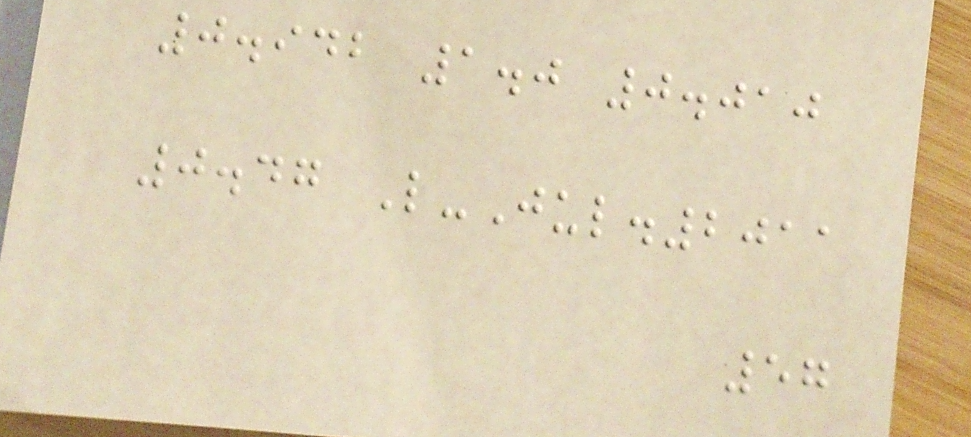0.942 1.0 0.010
0.47 L-Jul.2011
57
